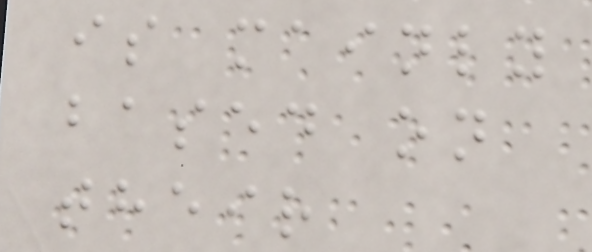is mainly
based on
their
